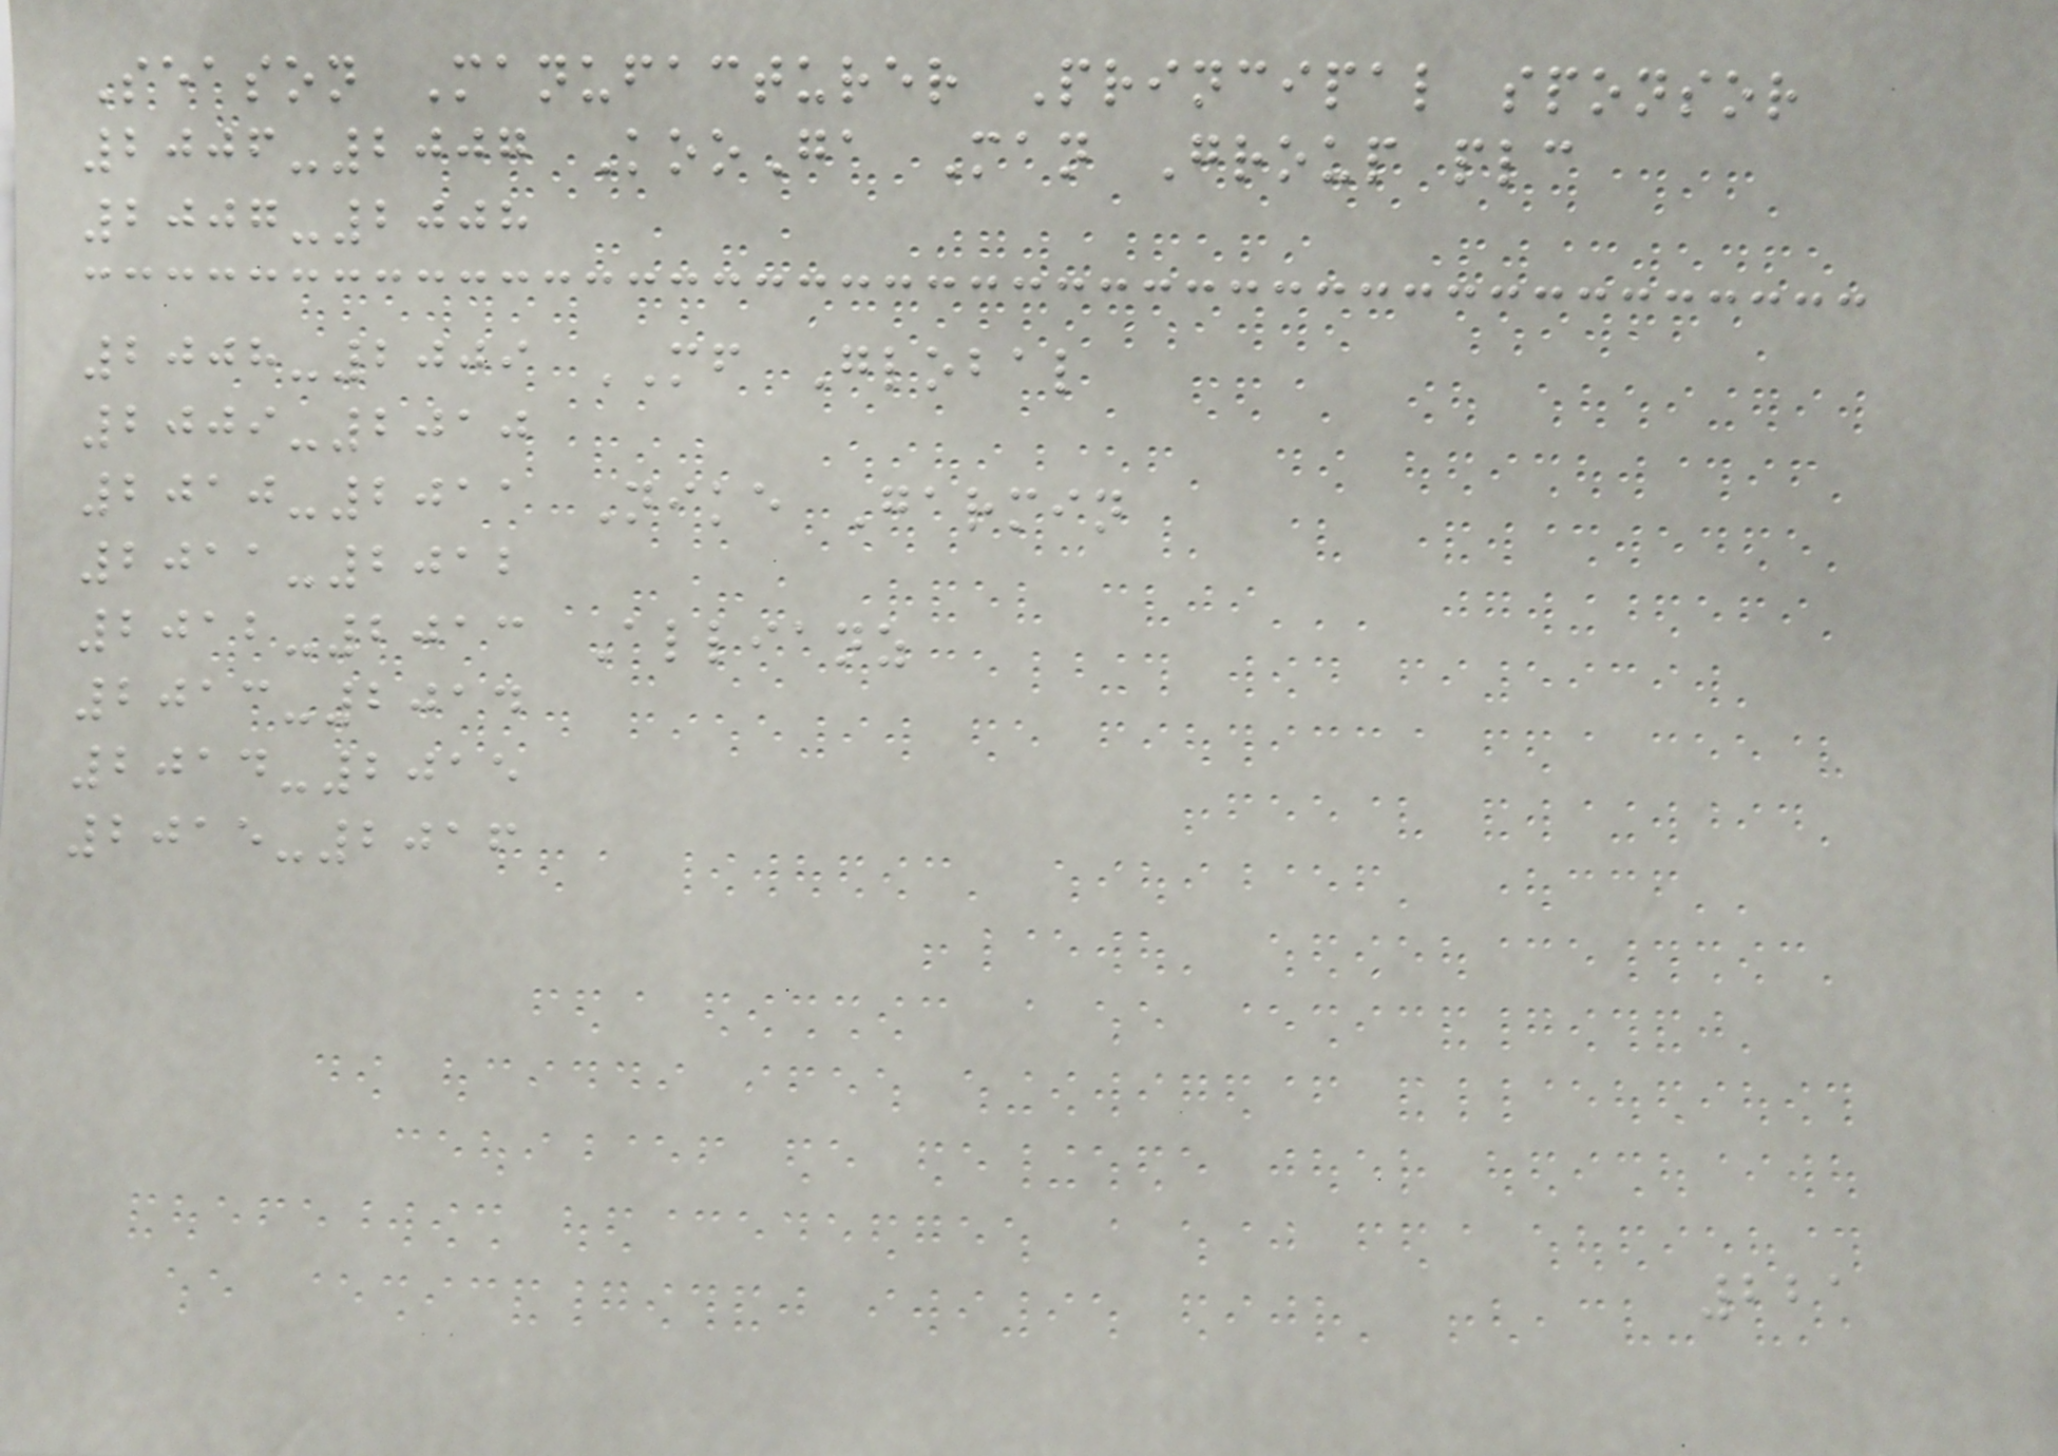Season Manufacturer Principal sponsor
2006-2007 KooGa Man Group plc
2007-2008
2008-2009 MF Global
2009-2010
2010-2011 Nike Garmin
2011-2012
2012-2013 Allianz
2013-2014
2014-2015
2015-2016
221
